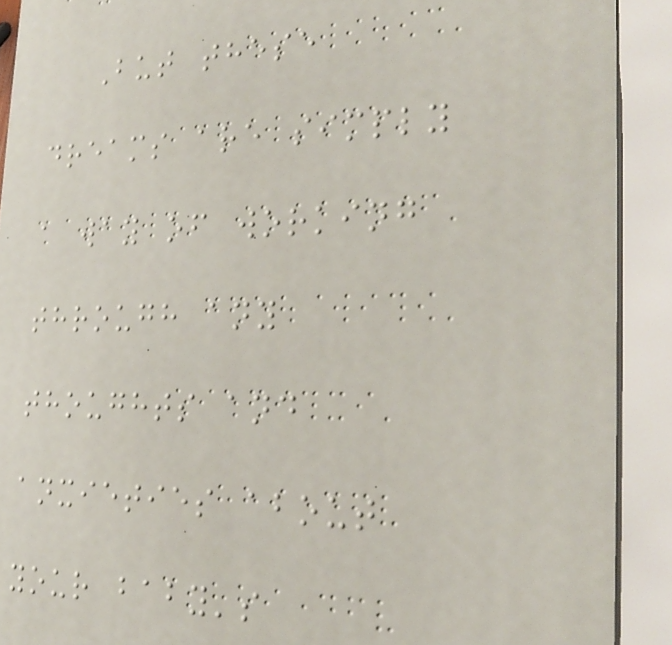But these
dreams are simply
a way of working
through any
thoughts and
anxieties about
your baby's
